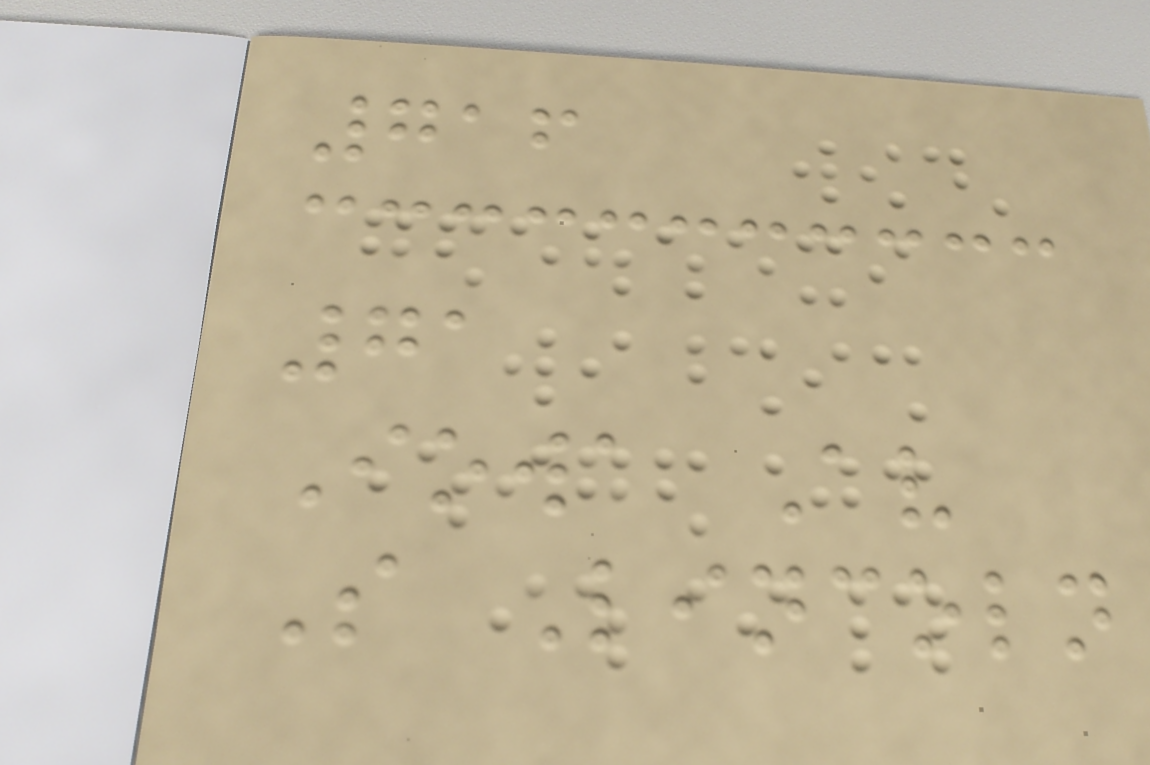716
71
Iowa Av
S Lincoln
